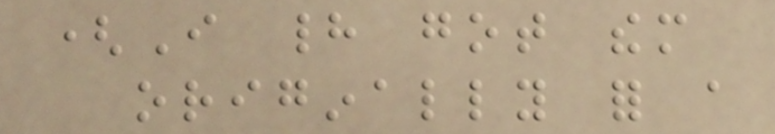(I had got them
originally for a
